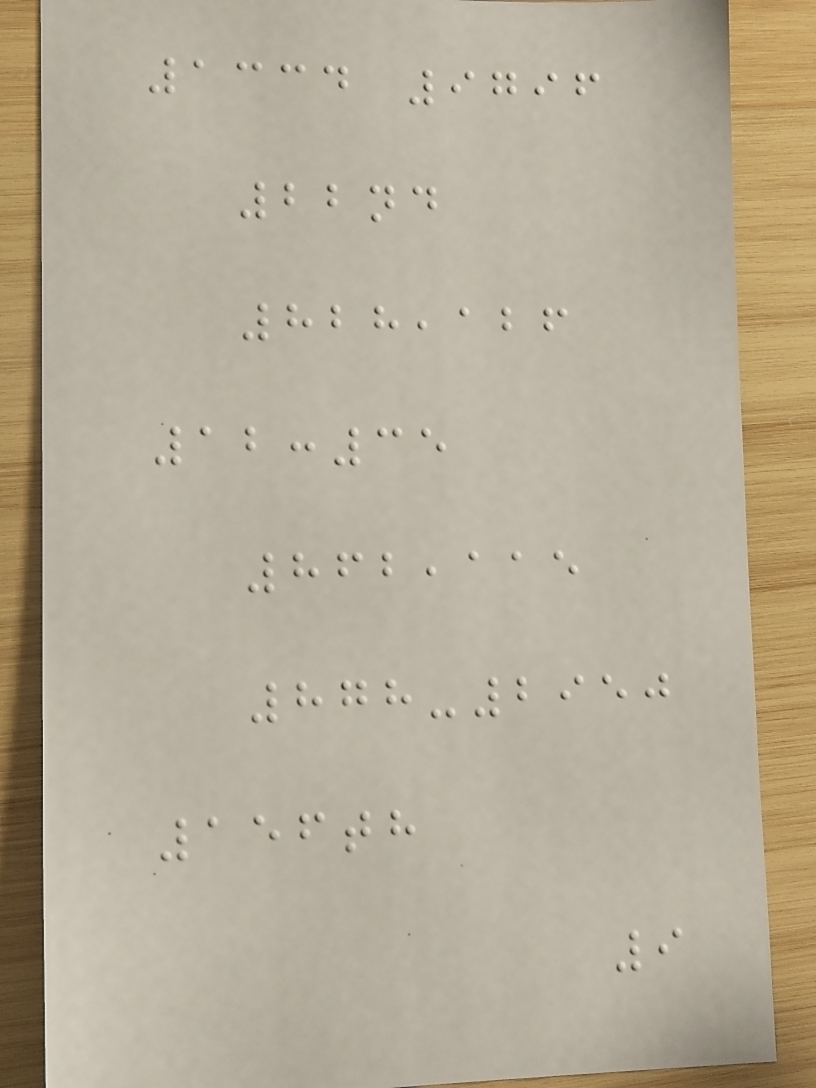1334 9796
22nd
828,126
12:35
862,115
878-2950
156th
9
